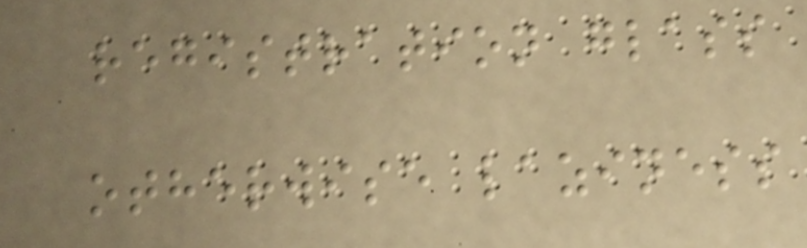registration glass
otherwise laziness
